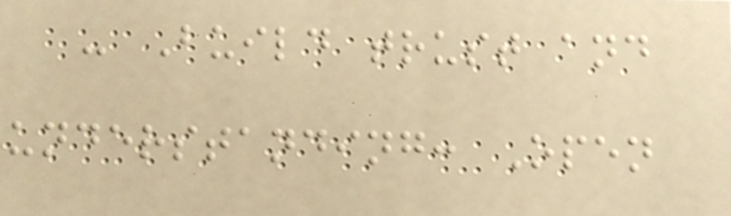- Build trust and
understanding: Open
